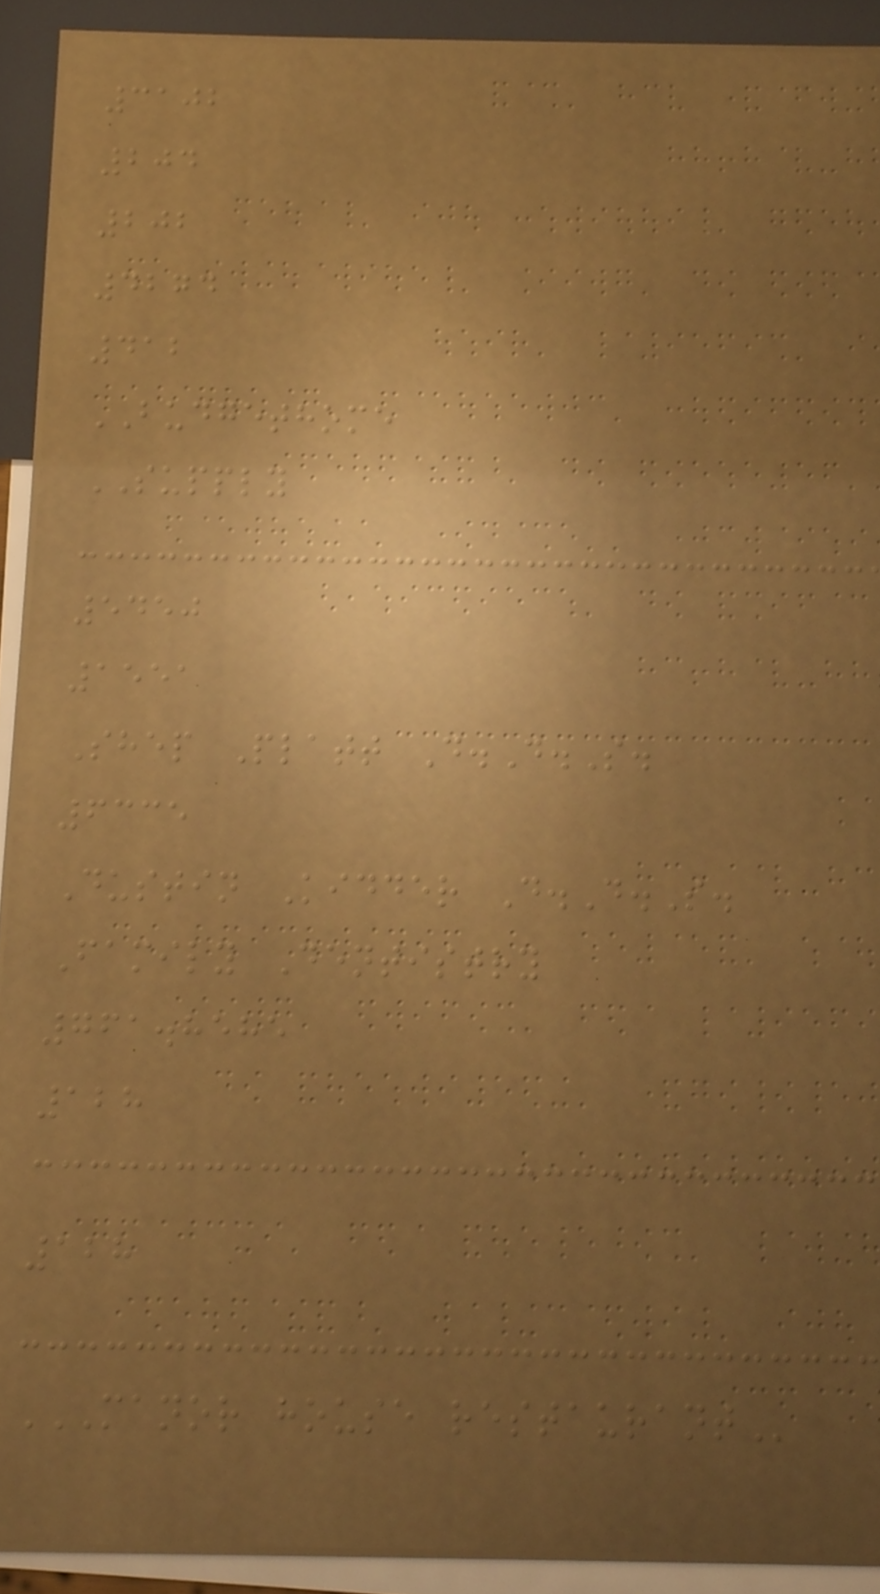3102
204
202
4274
412
BUDGETHOME
SUPPLY
5450
1551
Shep Platt D.D.S.
6335
Dustin Kidder D.D.S.
Family Dentistry
761.8585
128
128
MANOR HOUSE RESTAURANT
